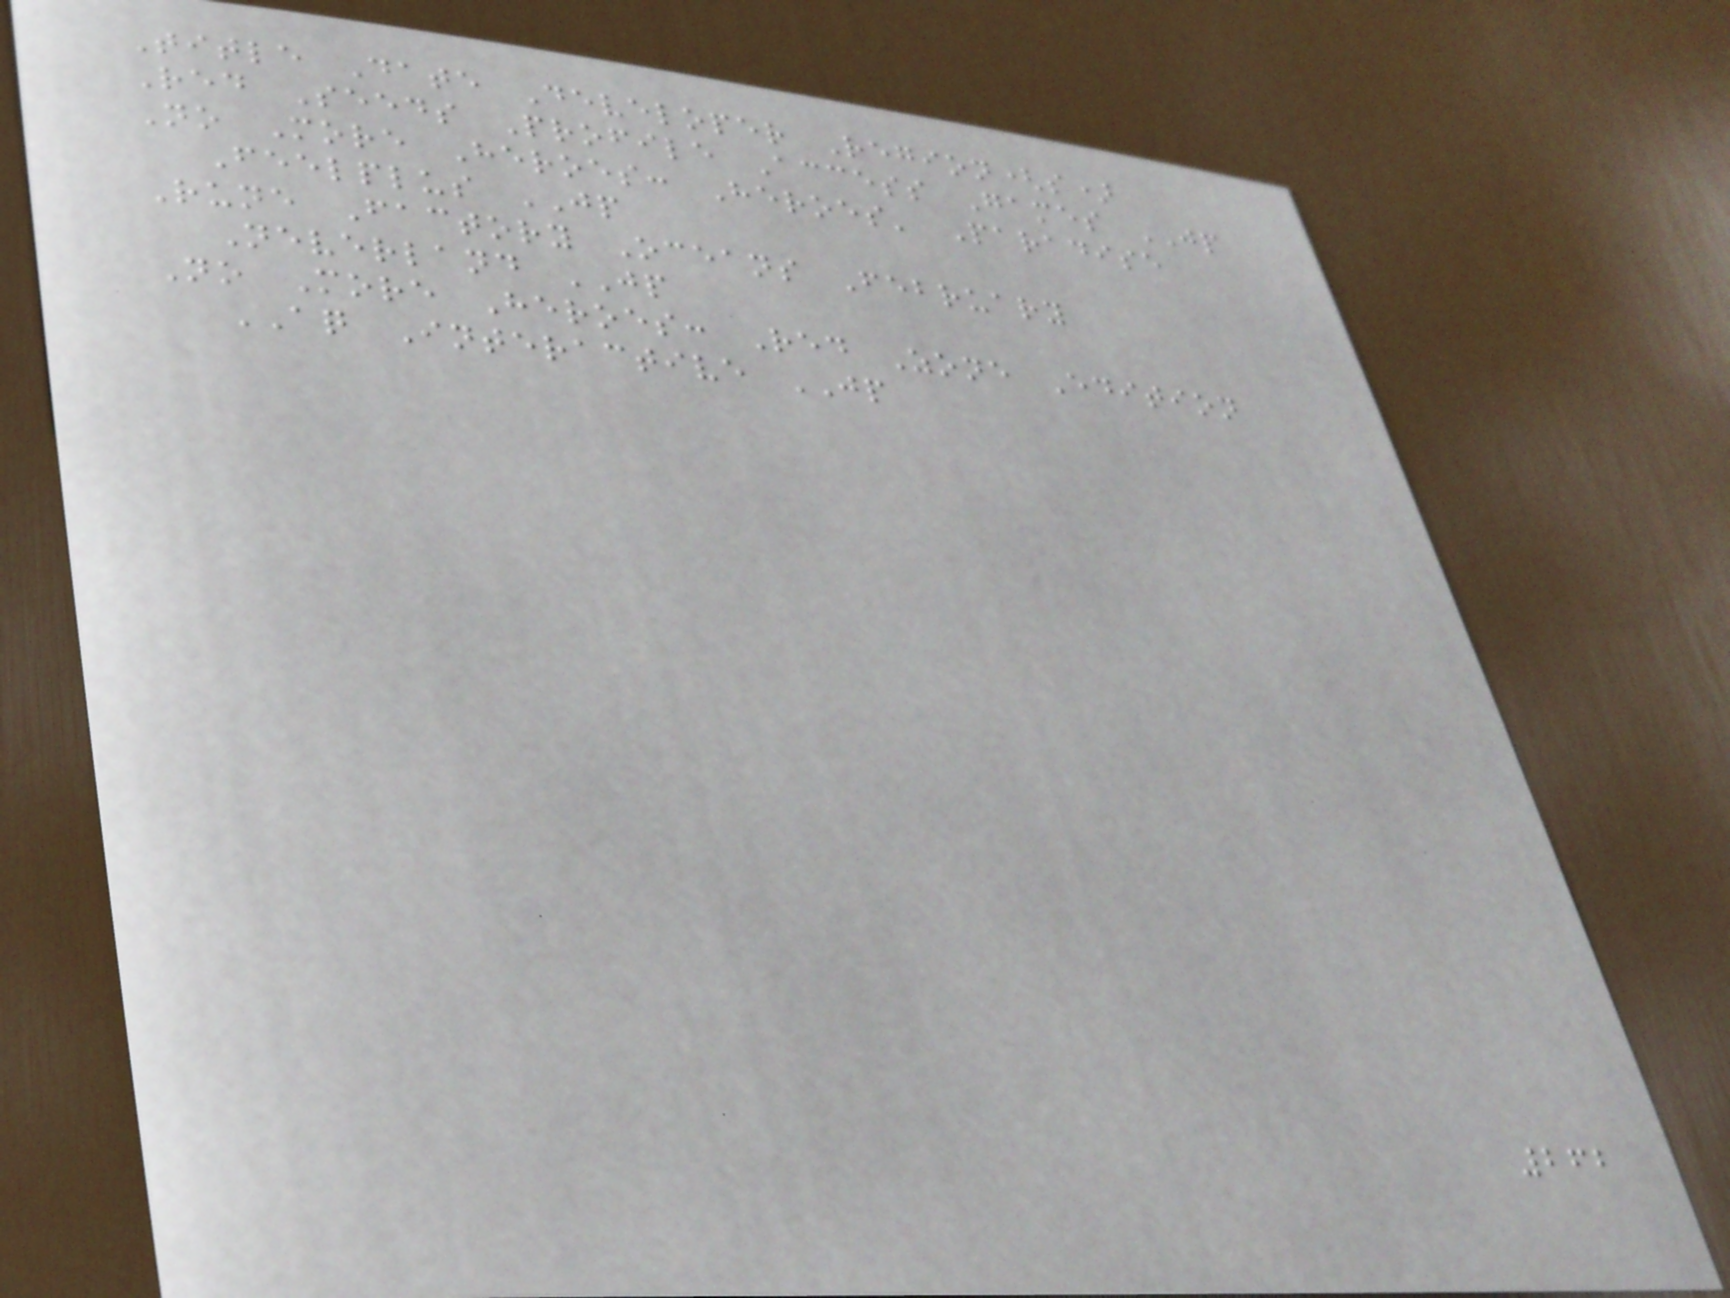Title Date Developer Region(s)
Red Seeds Profile Access Games JP
No More Heroes: Heroes' Paradise
Feelplus JP
Rune Factory Oceans February
Neverland JP
No More Heroes: Red Zone Edition
AQ Interactive JP
262
